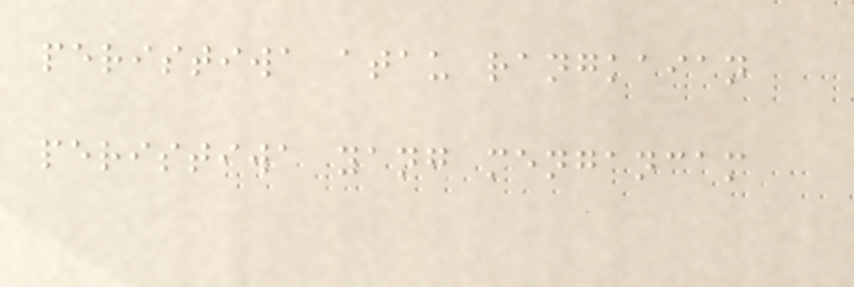peristiwa atau rangkaian
peristiwa yang mengancam
